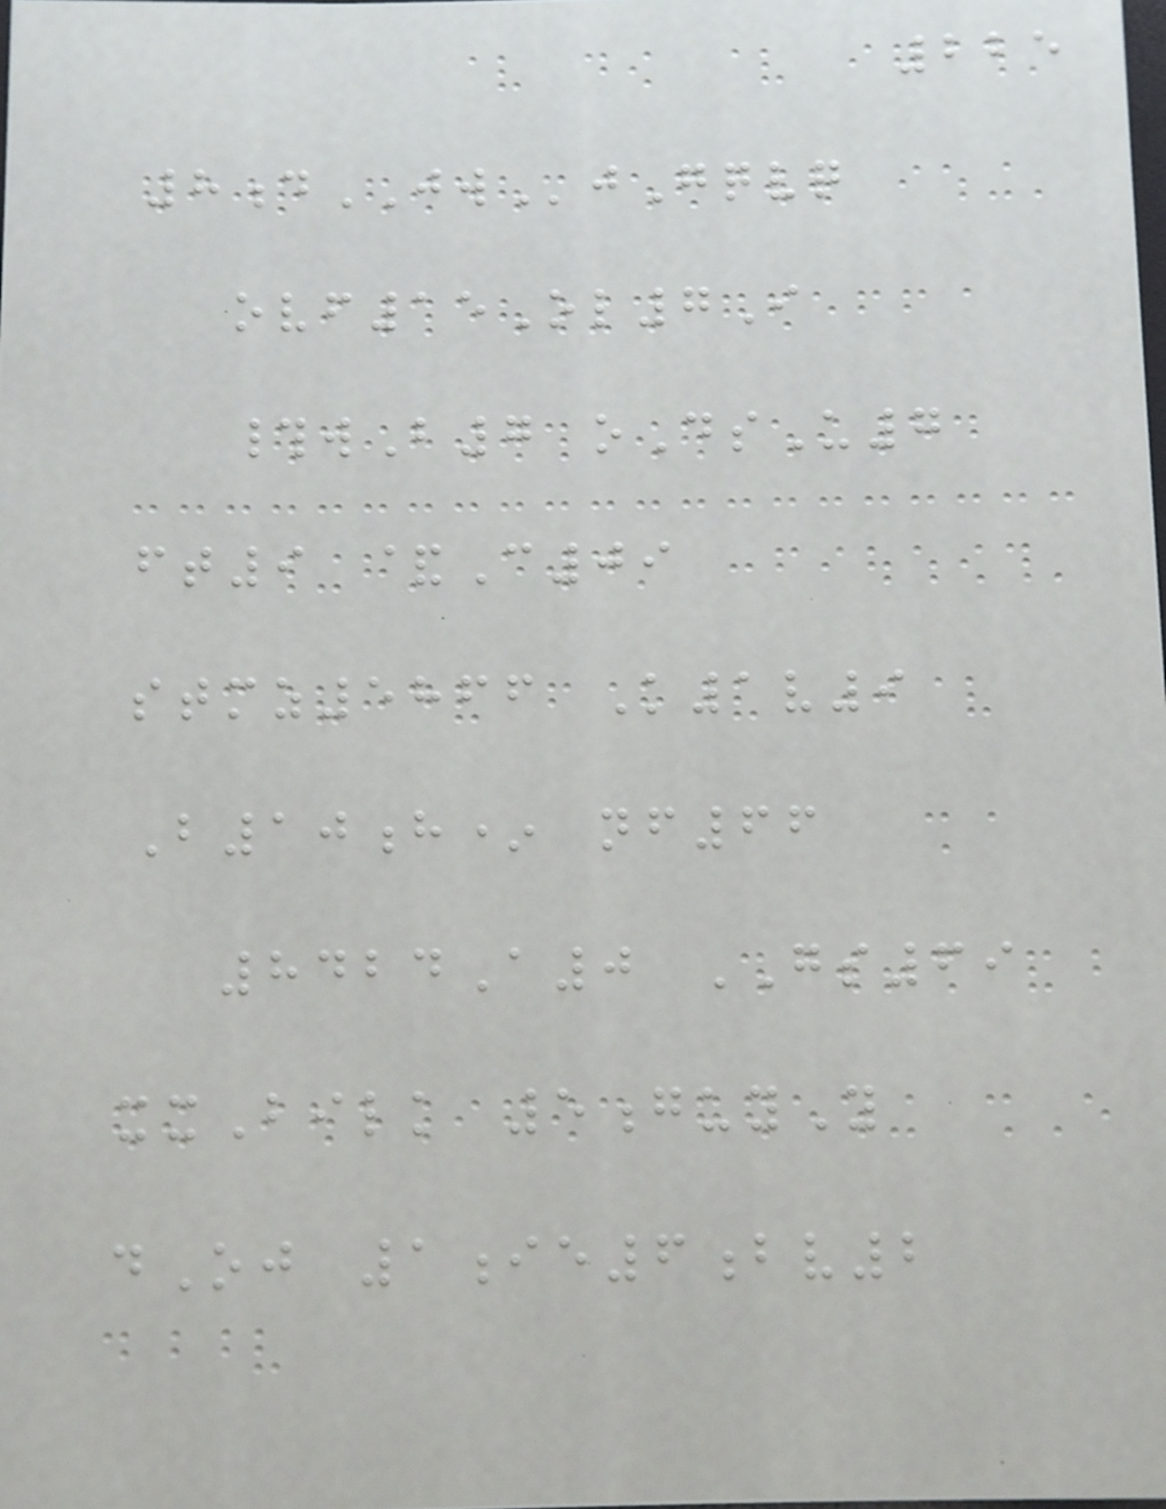225
8dJWjGqvq
ovf15Ol7I
#wB7 oDsU7
ft9 &C09
stmz5866 K1v9
B10h* nf66
8424A0 GS69
xxBilk 5guyY
dOj 1ie6bv2
